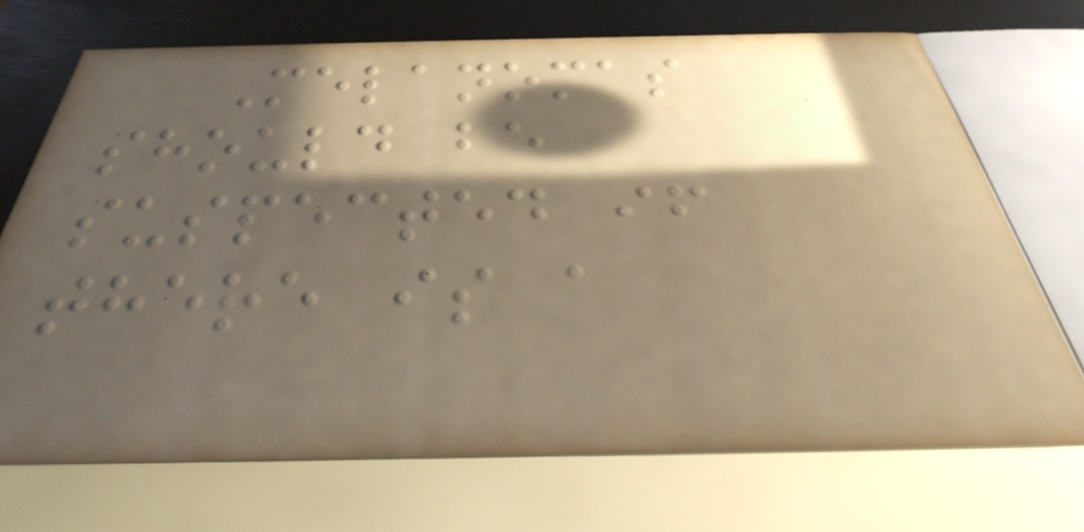Melanomas
should be
suspected if
there is a
